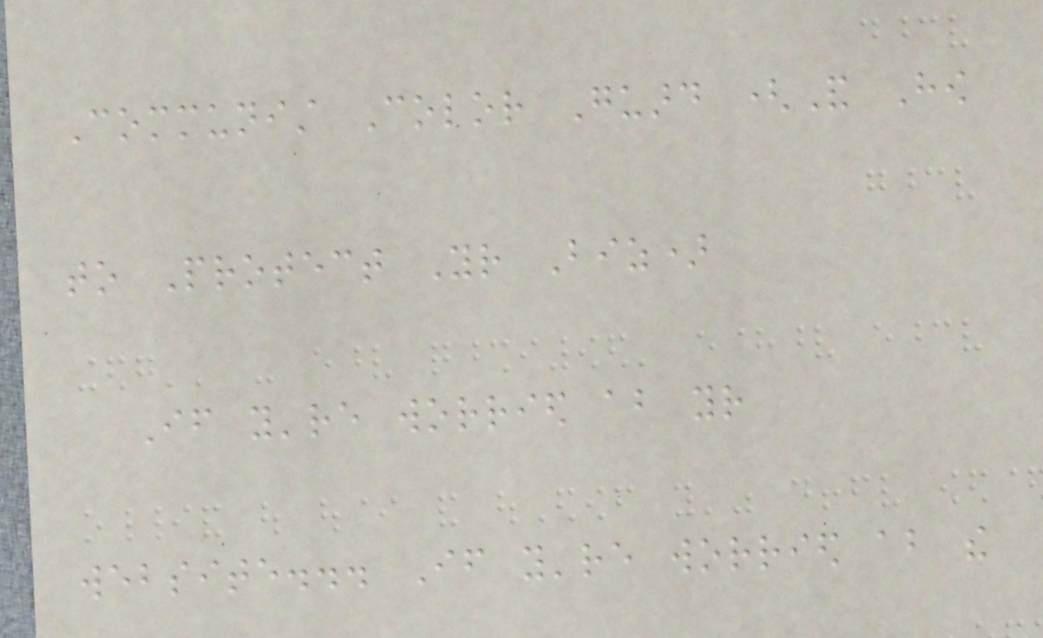Communist Color Guard (And How
to Protect Your Biz)
If you're worried about your
website... If you're worried about the
